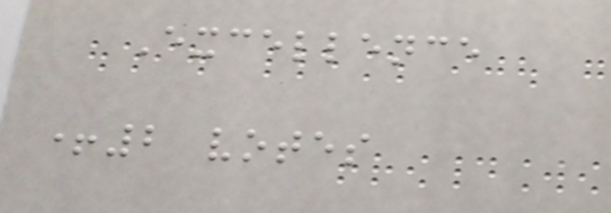Excellence
+2 votes
